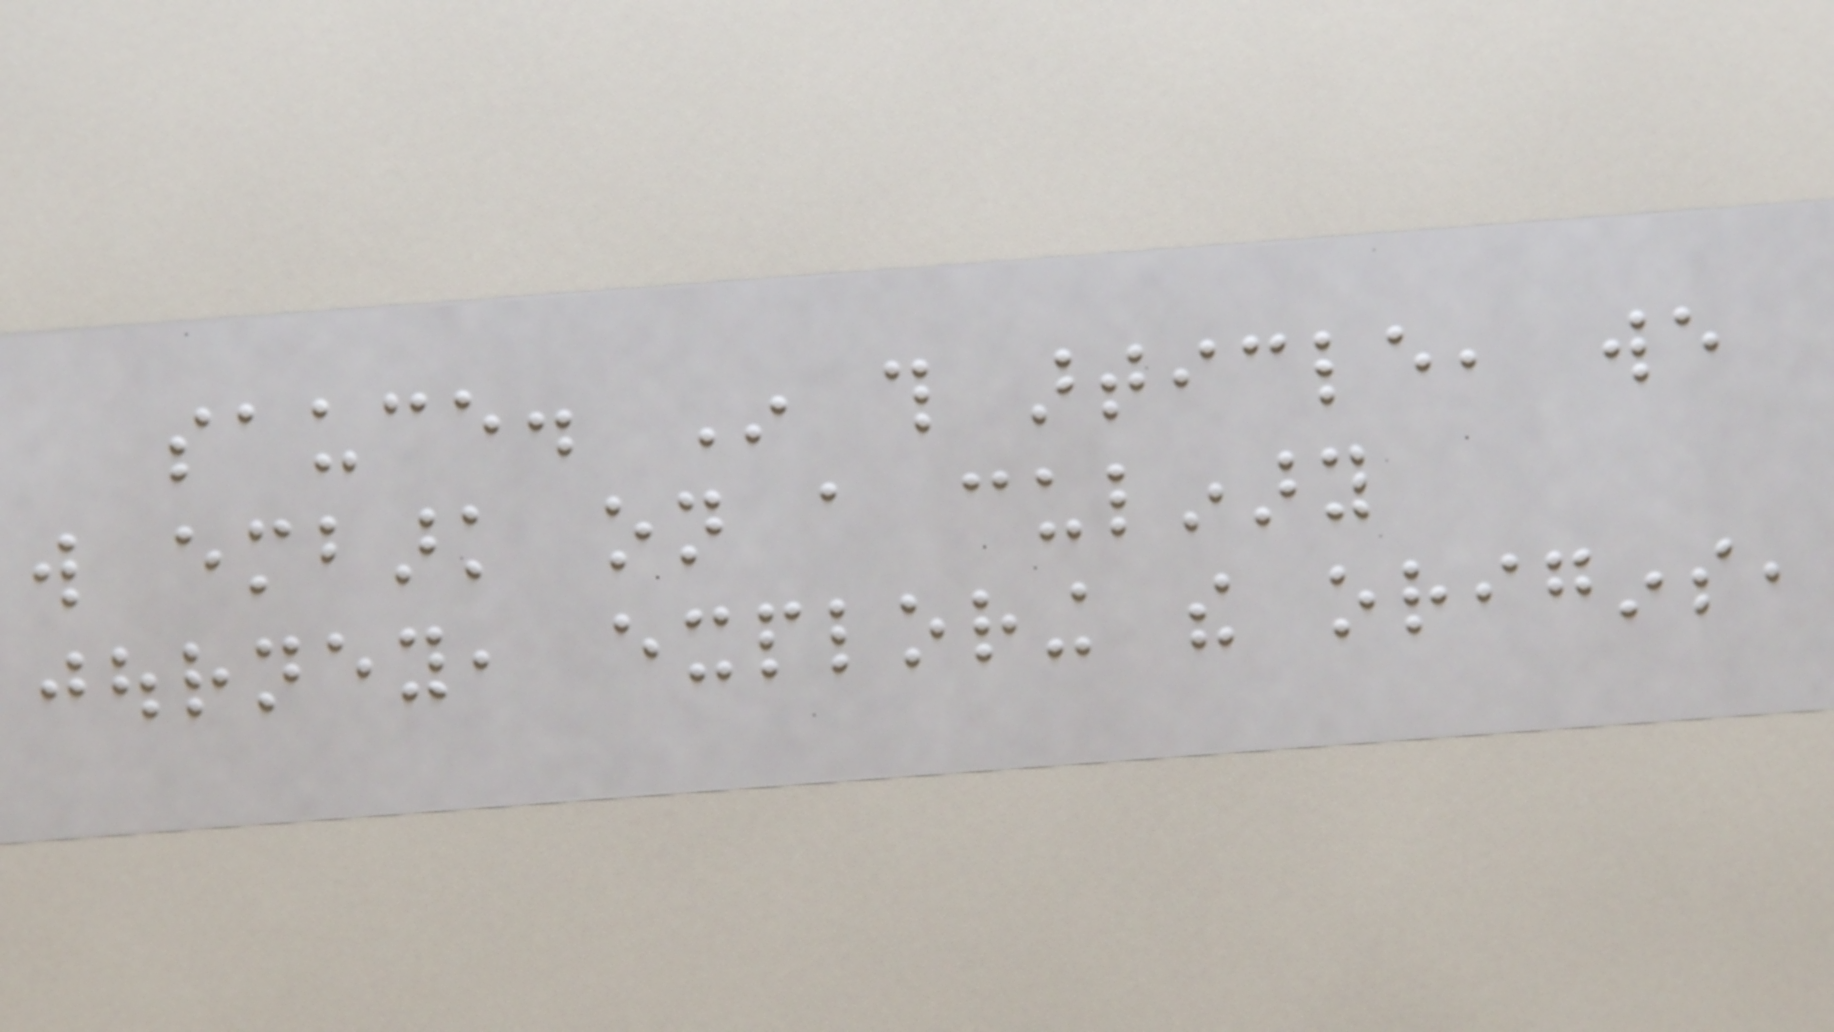sauce. In this article, we
will embark on a culinary
journey, exploring the origins,
